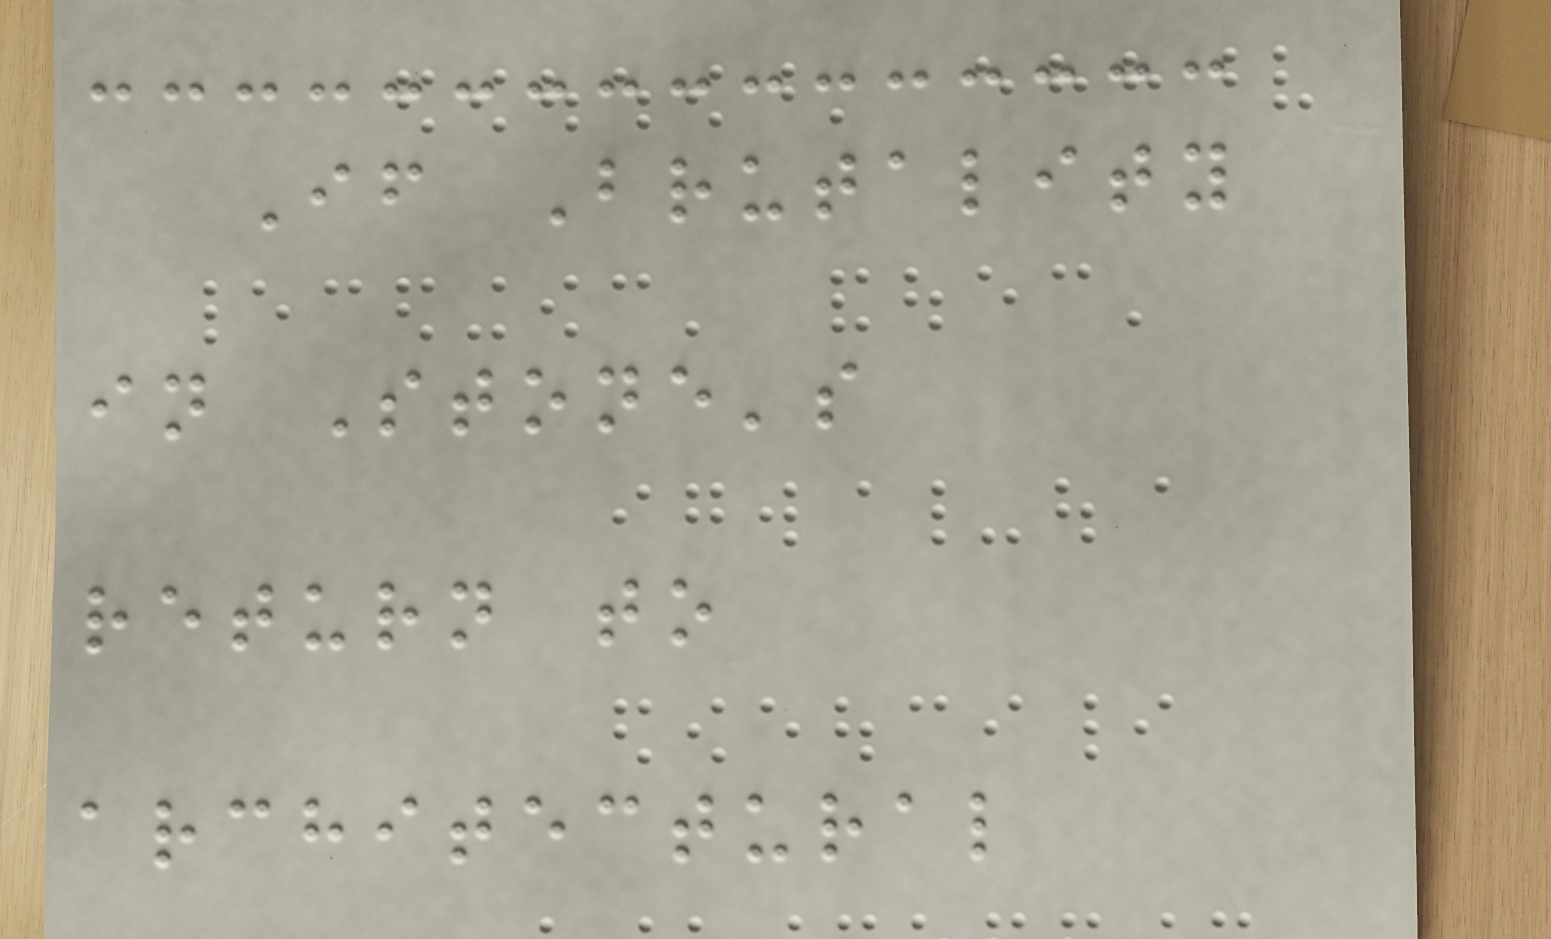If Brutality
in Stone's
return to
architectural
